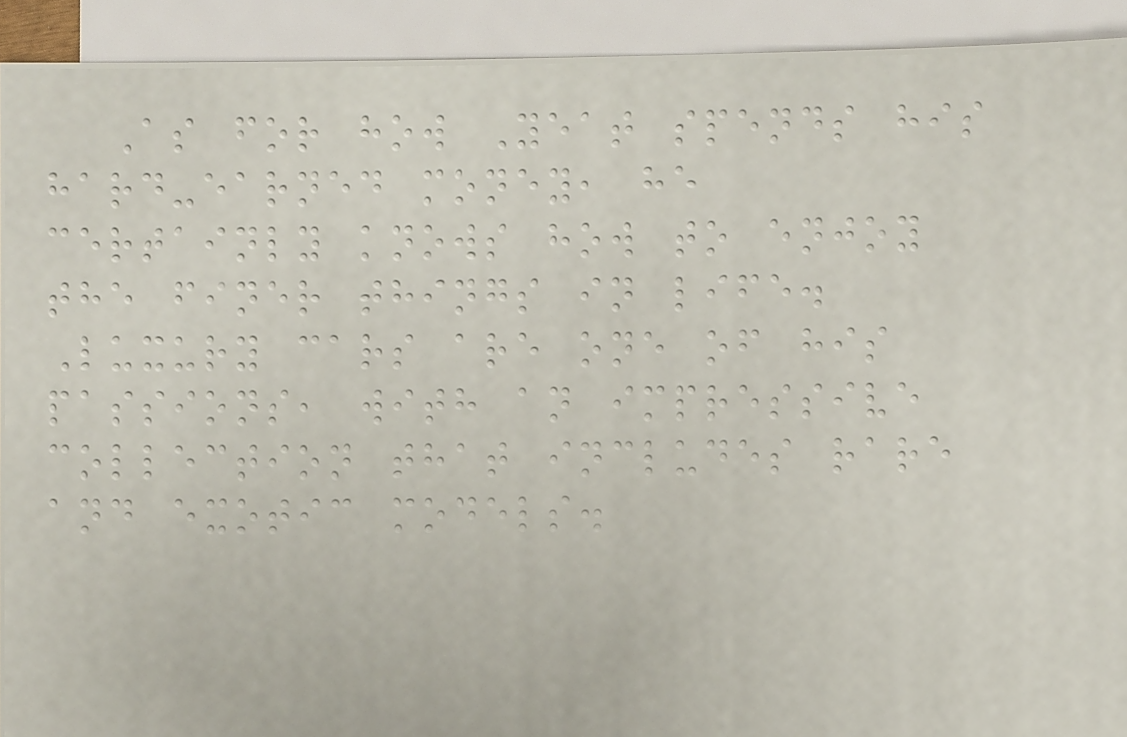As for how Yeat spends his
hard-earned money, he
certainly knows how to enjoy
the finer things in life.
Luxury cars are one of his
passions, with an impressive
collection that includes rare
and exotic models.
